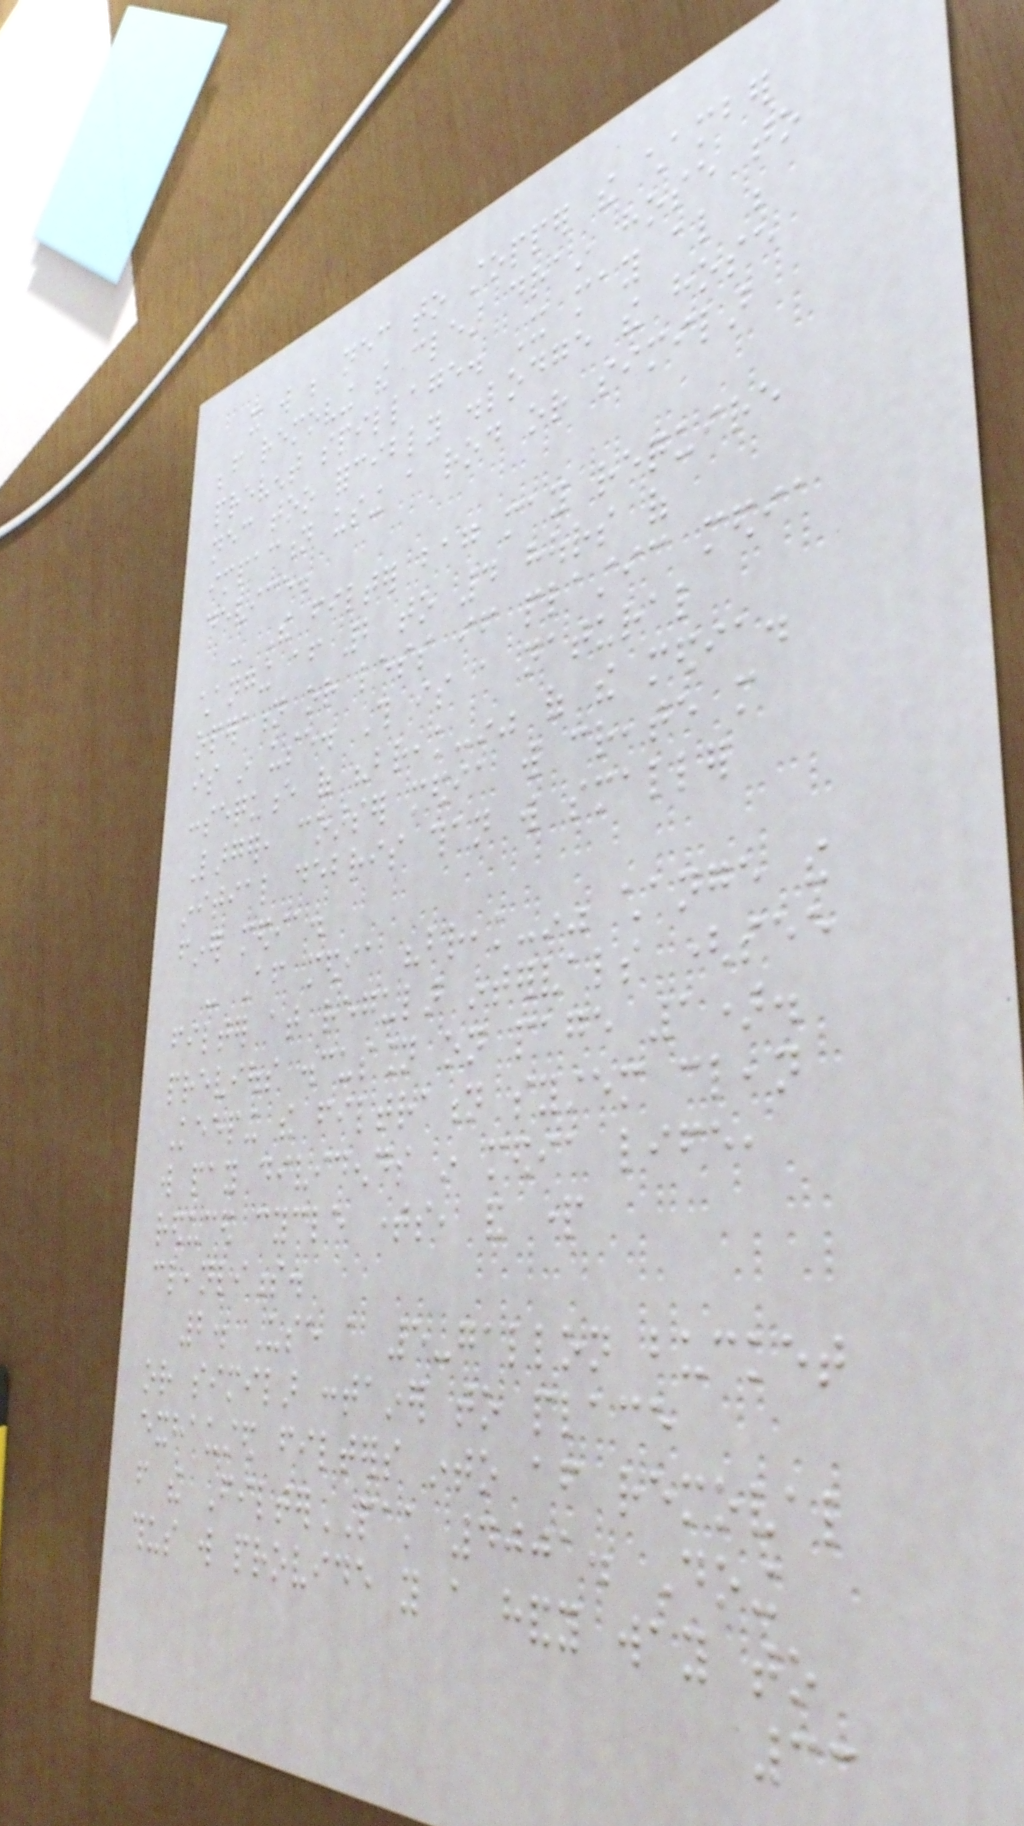it will be necessary to stopper the chamber
before removing the clear drain hose to
prevent spillage. It may also be
necessary too forcibly dislodge the hose
impaction using a rod or similar
device.
- The filter bag may require
changing after 2 to 4 hours of
operation or less if plastic media
is in use. This is a natural
consequence of "break-in" of the media.
Larger, coarser media will create more
initial debris than will smaller
finer media.
- After media "break-in" change the
filter at regular intervals (see
previous discussion on page 1).
Keeping the filtration system clean
will pay dividends in media life,
reduced cycle times, and part
cleanliness.
2. Use a 5-gallon bucket
or similar container to place
exhausted filters into after removal
from the FilterPAK 4001. Doing
thus will provide you a handy way to
33
